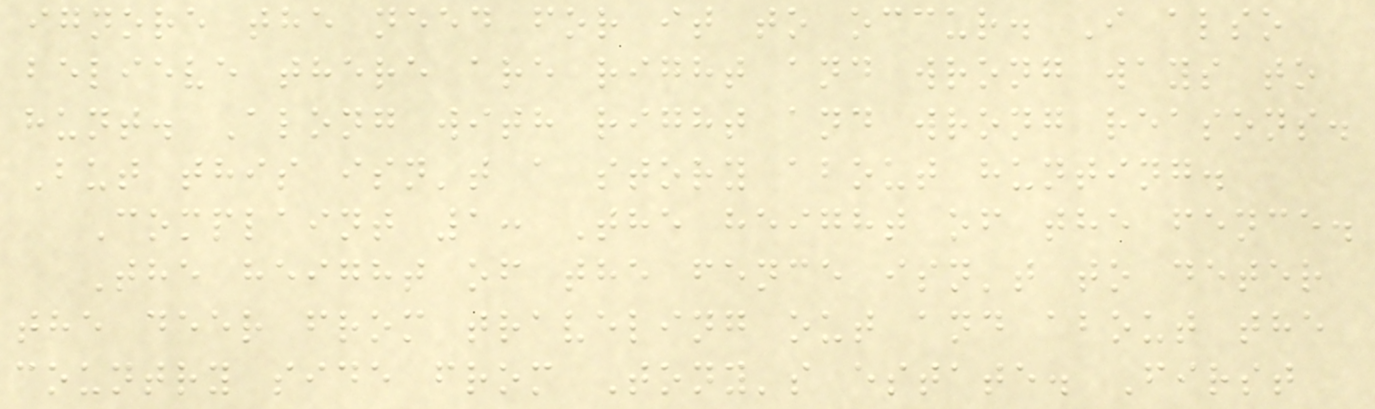ignore the need for it to occur. I also
believe there are right and wrong ways to
hunt. Along with right and wrong reasons.
But this isn't a story about hunting.
Complaint 1: The height of the fence.
The height of the fence isn't to deter
the deer from traveling out and about the
country side from Tony's estate. First
